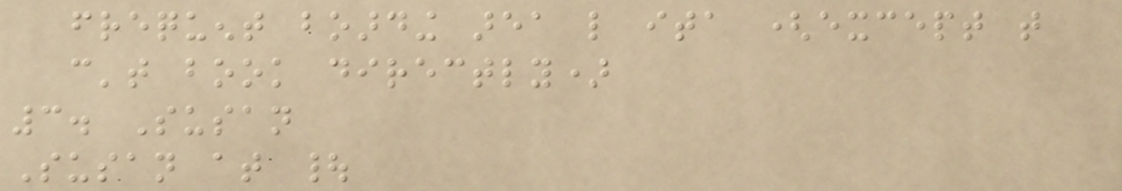frequent boarding area like ita (except that
can't book directly)
3. Susan
Susan at |
